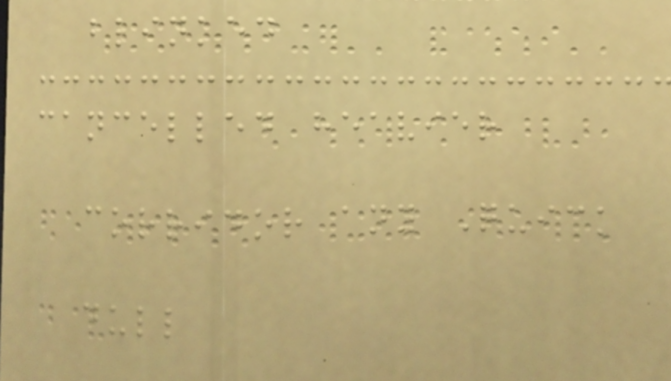blinked
cancelled heavier
corridor any Quick
dull
